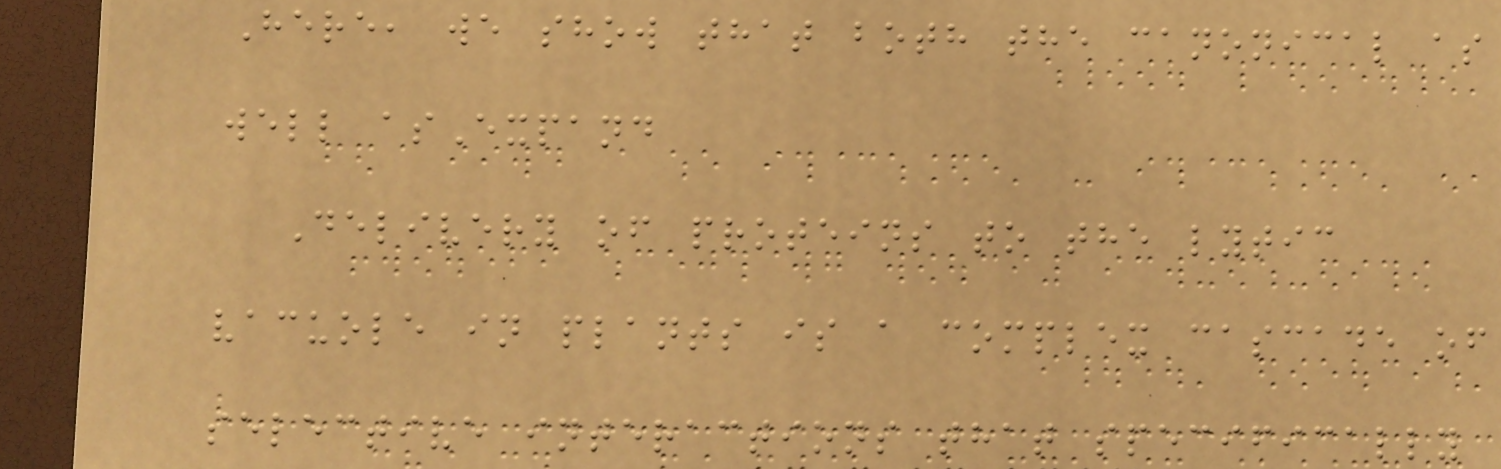Here, we show that both the canonical as
well asExpand
Delivery of proteins to the lytic
vacuole in plants is a complex cascade of
selective interactions that specifically
